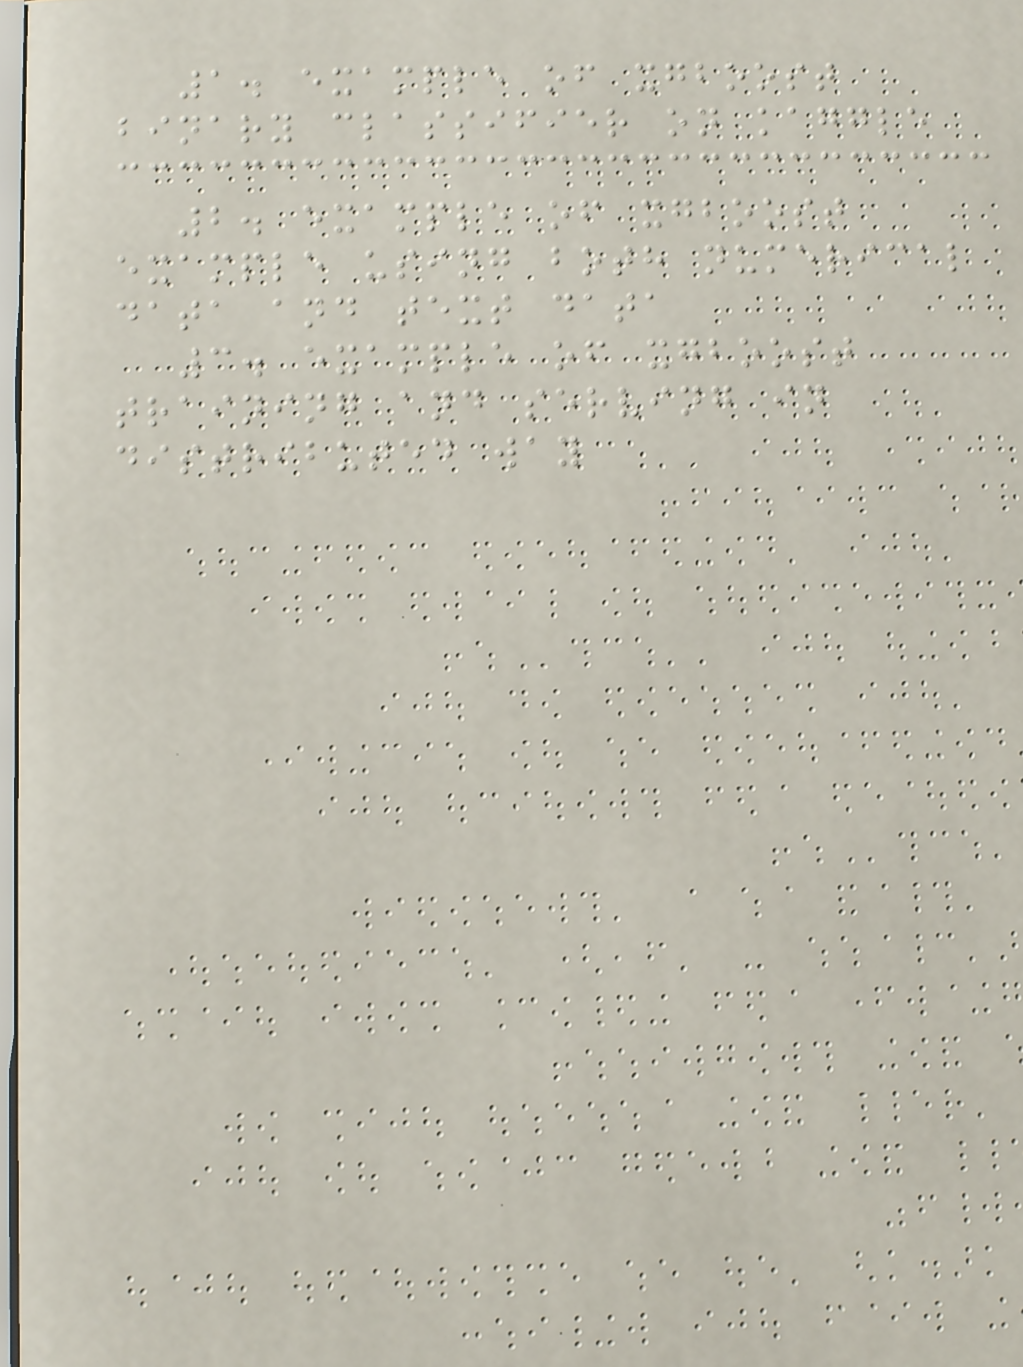1. example of xgboost
binary classifier on kaggle
2. example of xgboost
example using both numerical
data and text data
3. example of xgboost
training and serving in
distributed way
